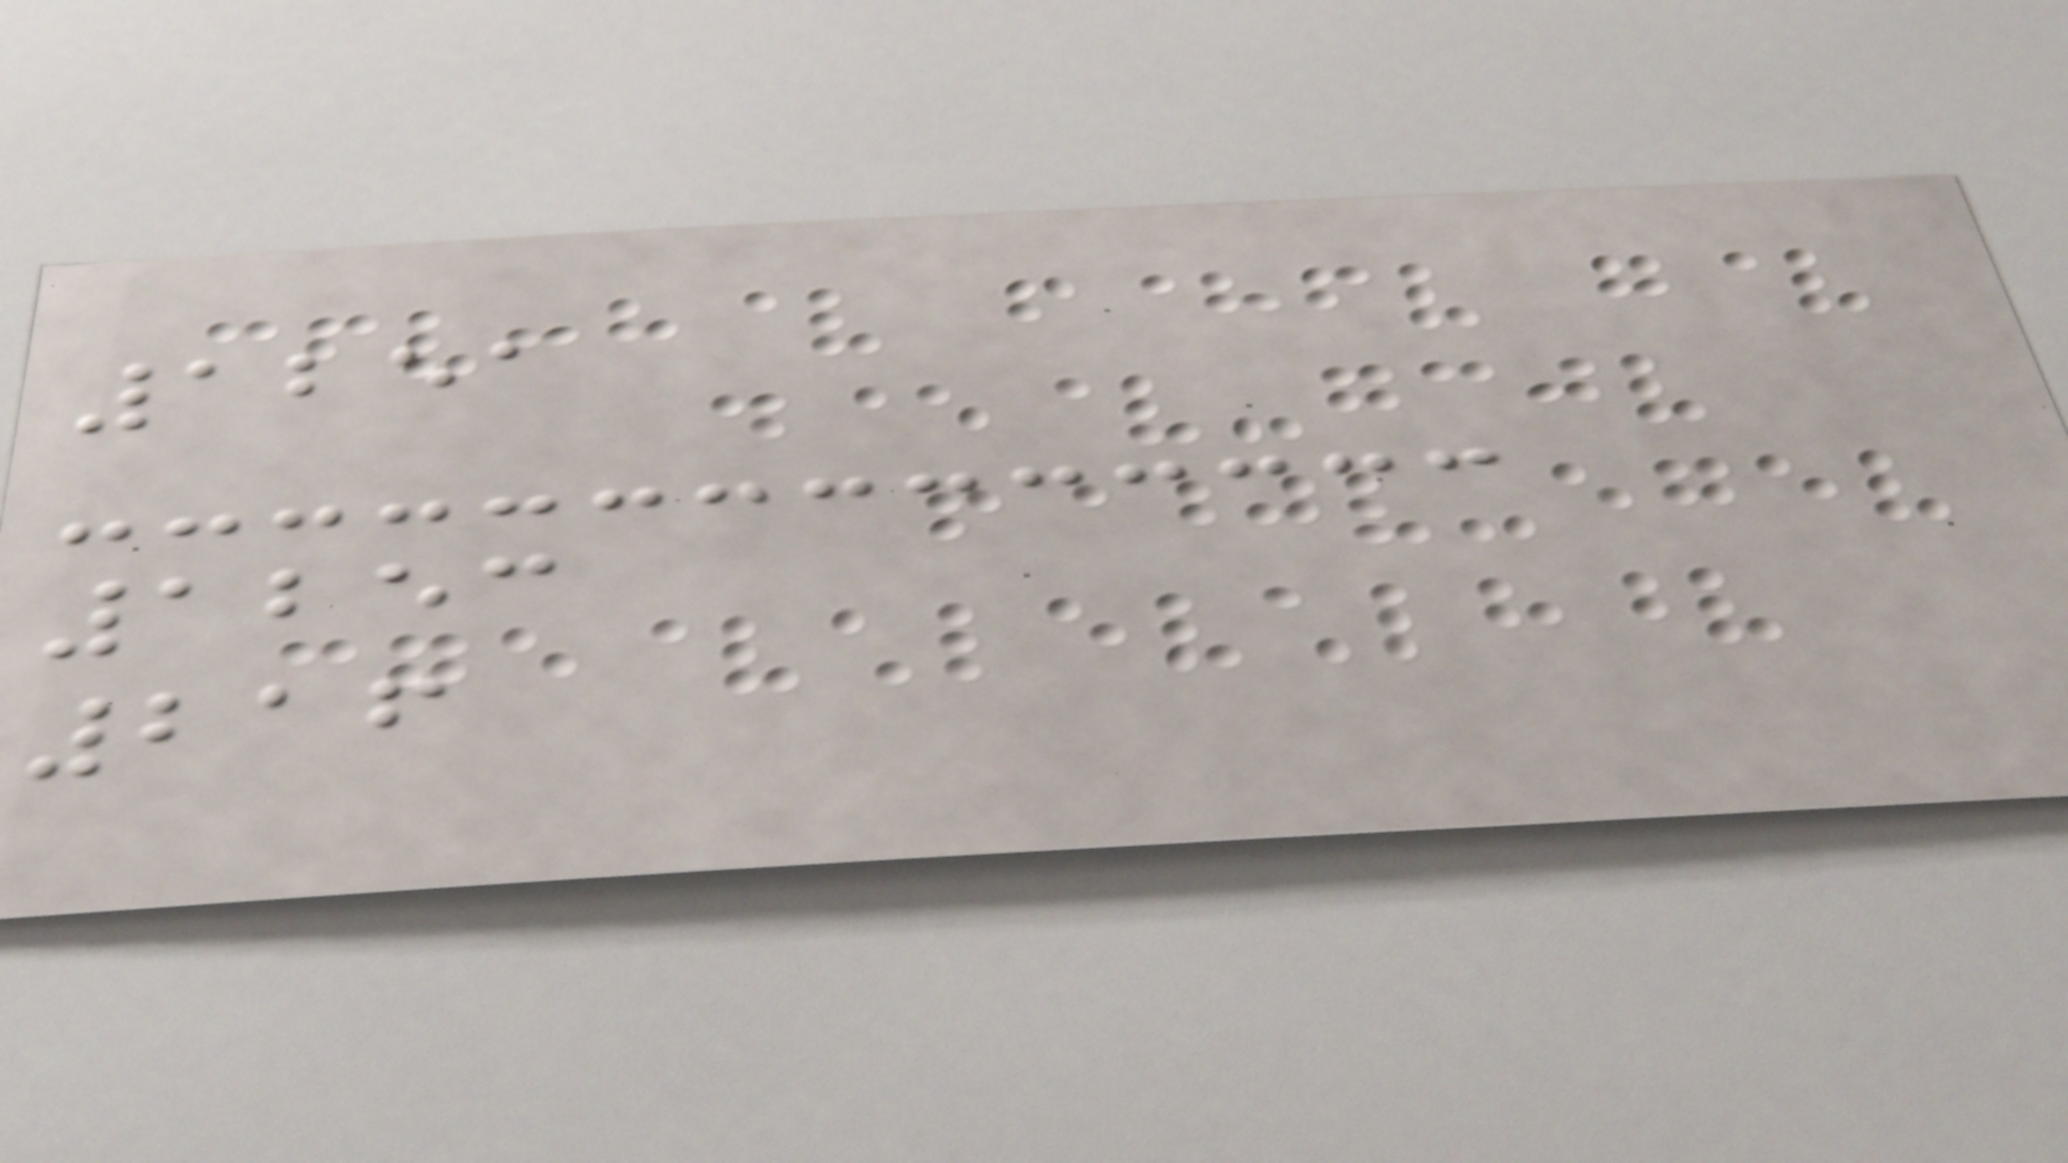1251
1253
216
